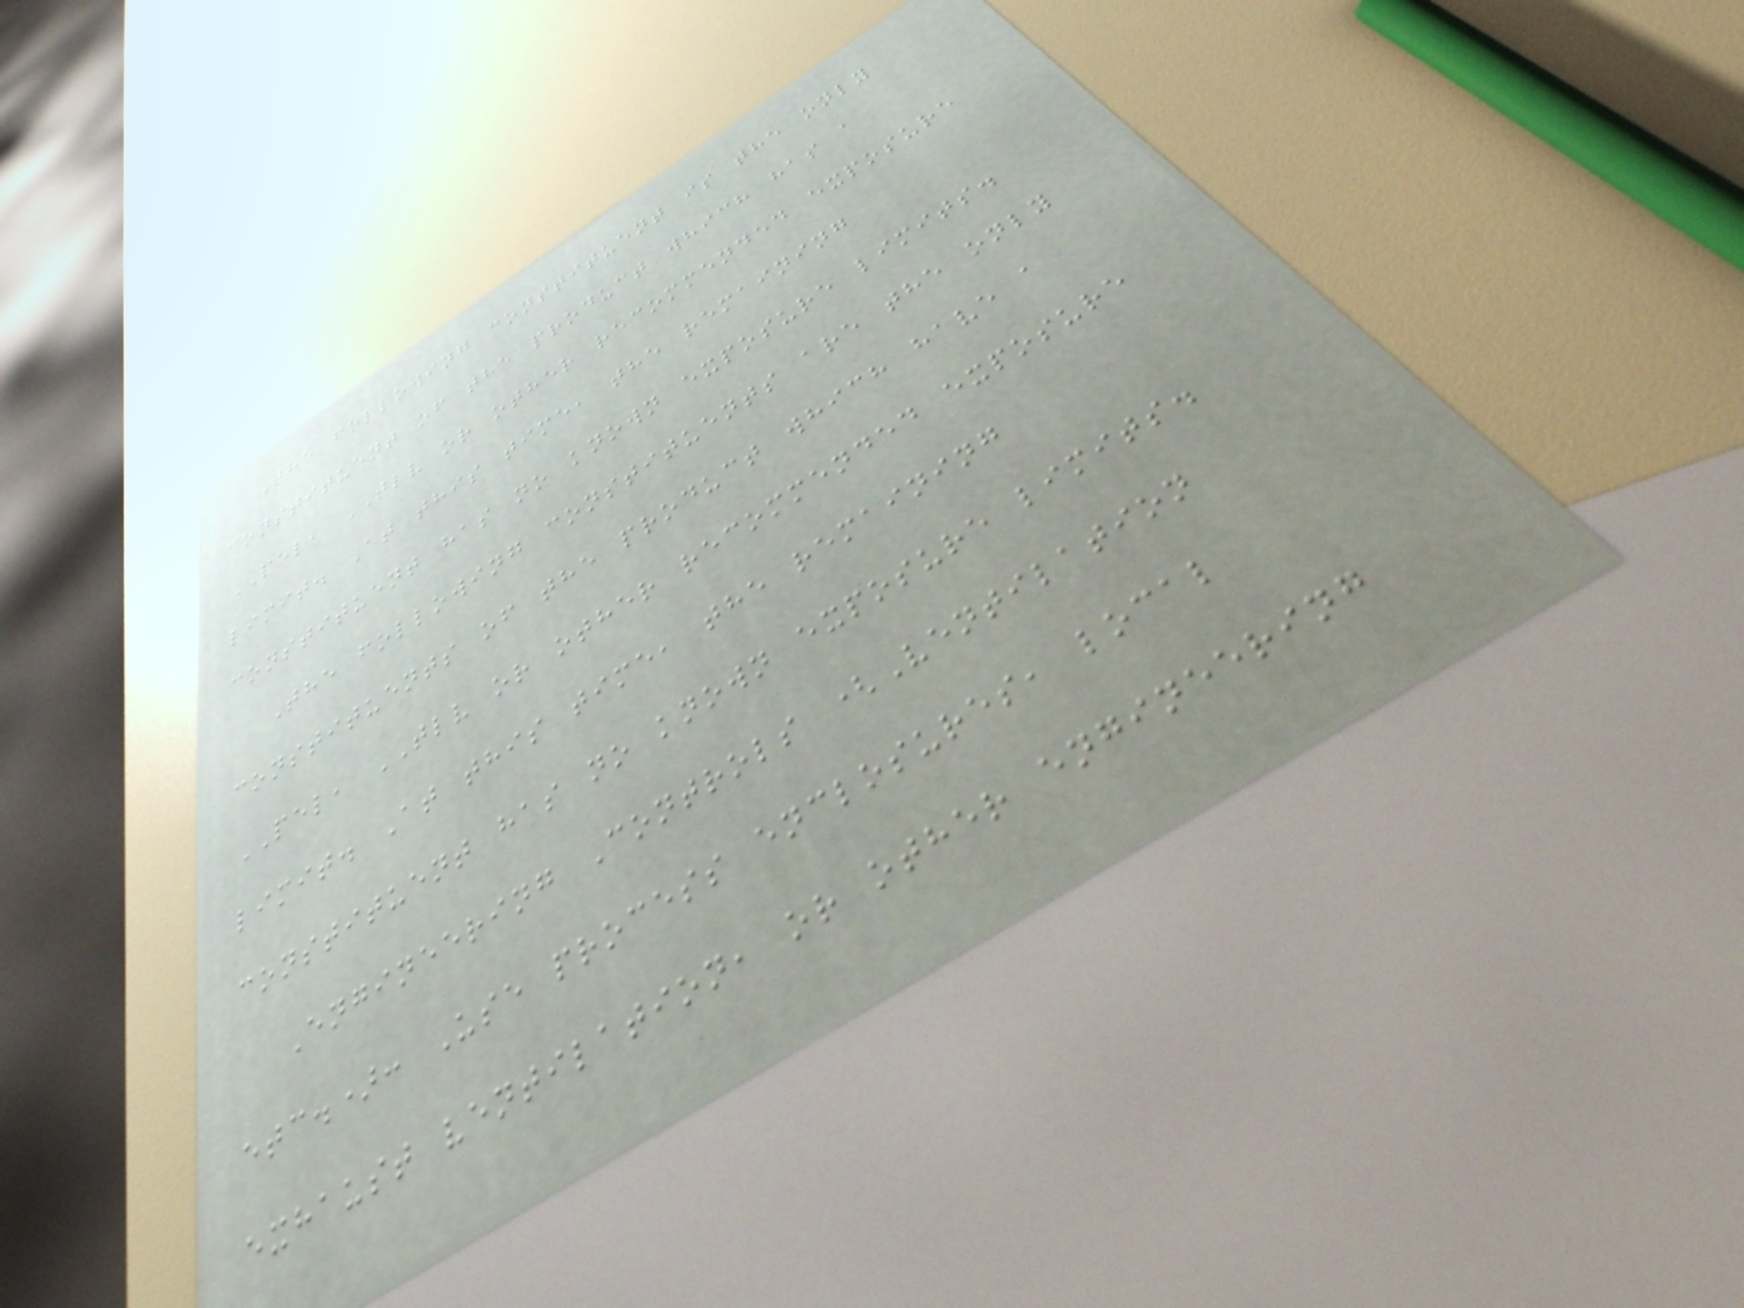The following constituent is the only
constituent of the product which has a
PEL, TLV or other recommended exposure
limit. At this time, the remaining
constituent has no known exposure limits.
The following constituents are the only
constituents of the product which have a
PEL, TLV or other recommended exposure
limit. At this time, the remaining
constituent has no known exposure limits.
Engineering Controls (Ventilation
etc.): Use process enclosures, local
exhaust ventilation, or other engineering
